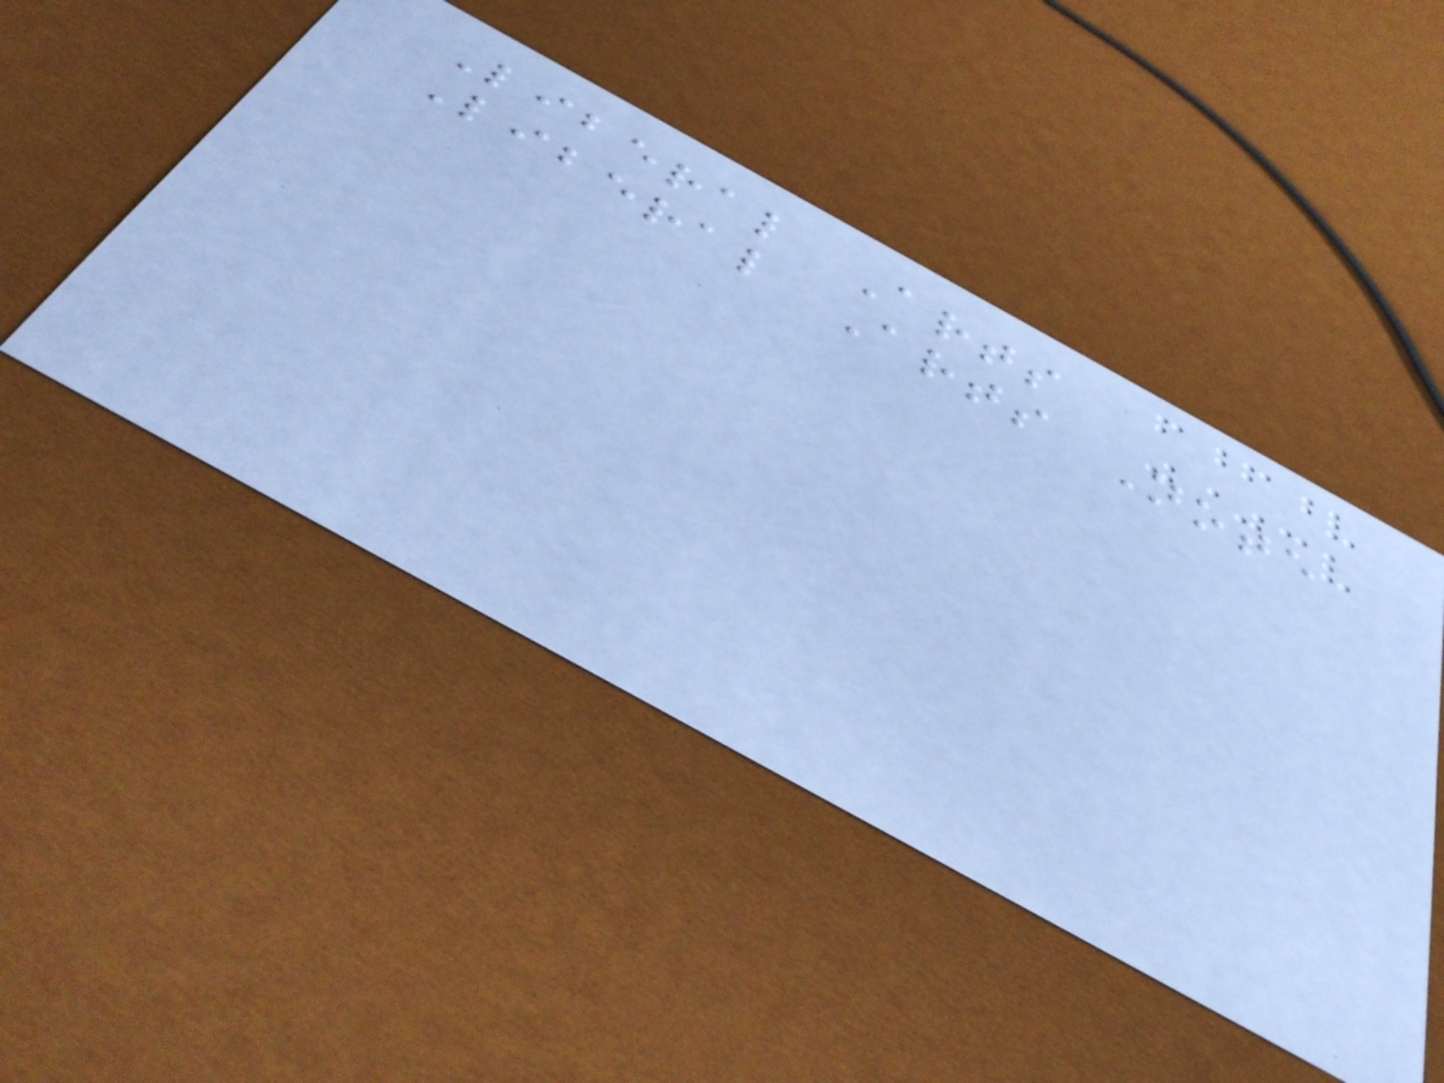Liberal Arts
Liberal Arts Note
